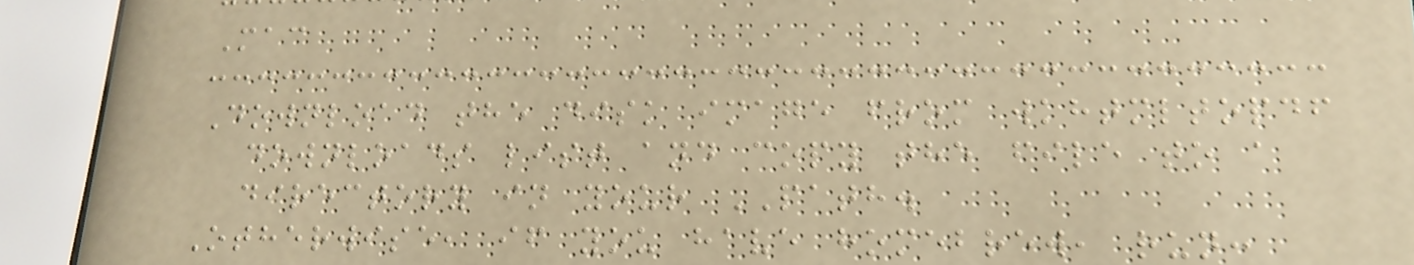Mac
Download the disk image from wkhtmltopdf
downloads list and copy the file to a
directory in your PATH.
Otherwise, if you have homebrew, run:
